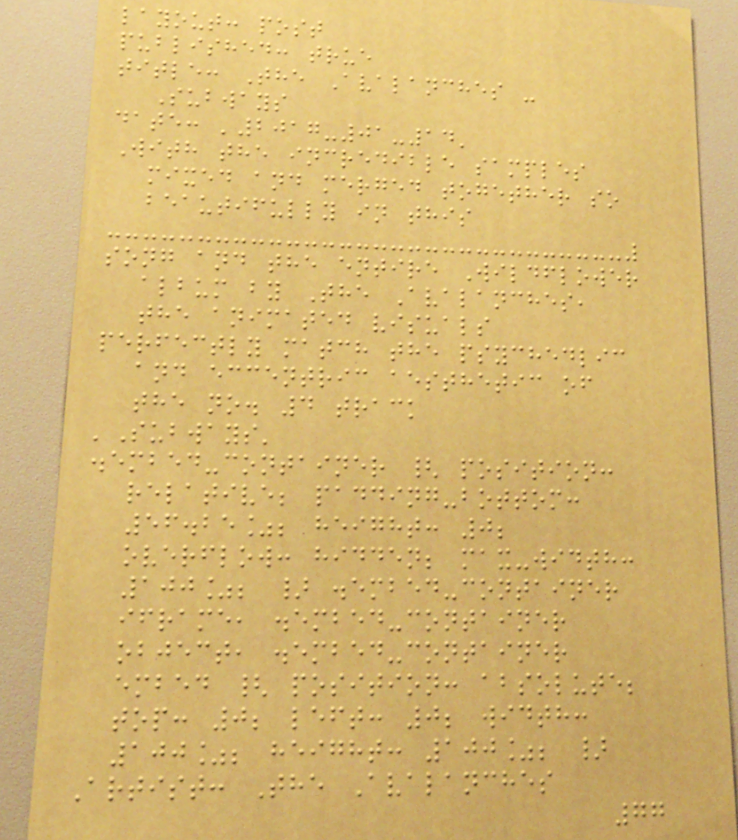layout: post
published: true
title: The Avalanches -
Subways
date: '2017-01-14'
With the incredible samples
mixed and merged together so
beautifully in this
song and the entire Wildflower
album by The Avalanches,
the animated visuals
perfectly match the psychedlic
and eccentric aesthetic of
the no. 4 track
'Subways'
.embed-container { position:
relative; padding-bottom:
56.25%; height: 0;
overflow: hidden; max-width:
100%; } .embed-container
iframe, .embed-container
object, .embed-container
embed { position: absolute;
top: 0; left: 0; width:
100%; height: 100%; }
Artist: The Avalanches
77
